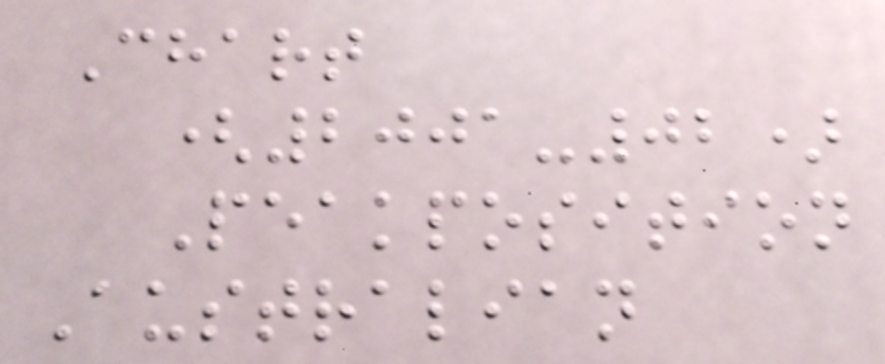Chart
(2001-02)
Peakposition
Australian
